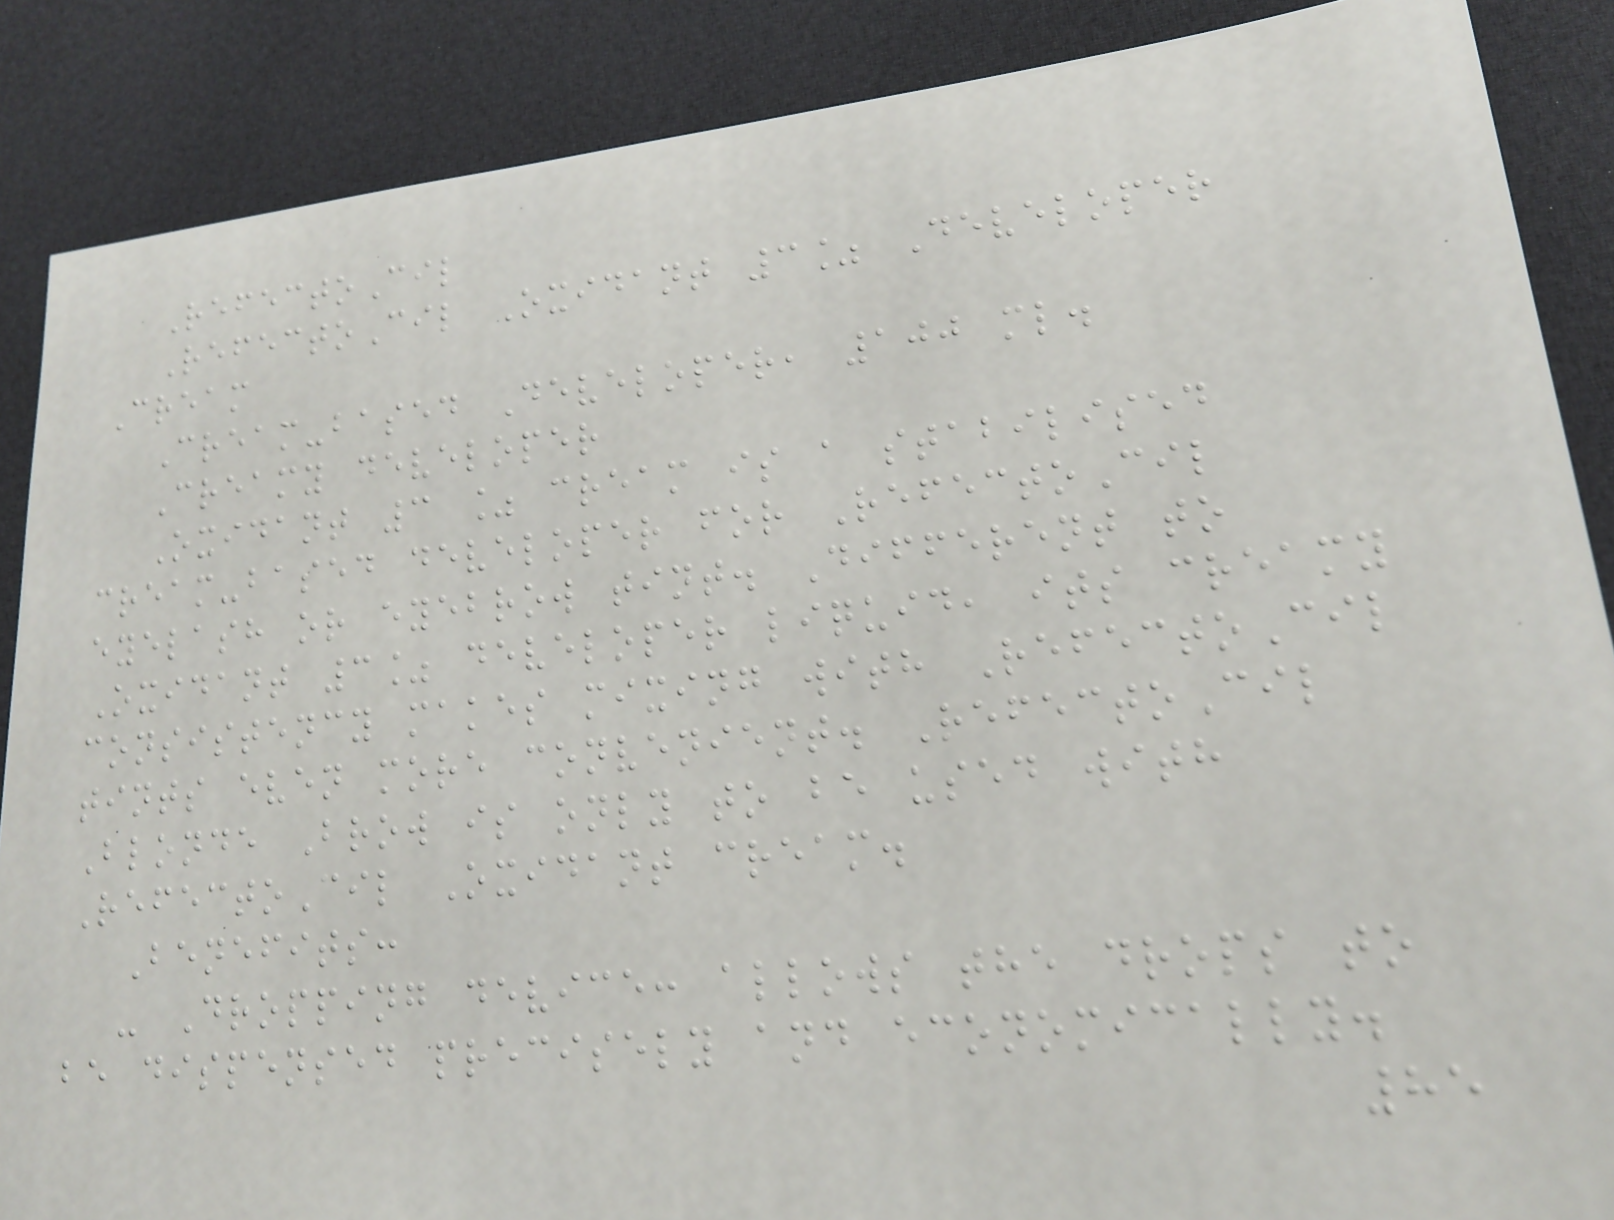RefectoCil
RefectoCil Oxidant 3% Developer
Cream
Cream-based Developer, 100 ml.
Creamy developer
Oxidant 3 % cream is a stabilised
cream-based developer for RefectoCil
eyelash or eyebrow tint. Different to
Oxidant 3% developer liquid, its creamy
consistency makes mixing with RefectoCil
tints even more convenient. RefectoCil
Blonde Brow is only to be used with
RefectoCil Oxidant cream.
Benefits:
- Dropping device: allows the drops to
be dispensed precisely and economically.
85
